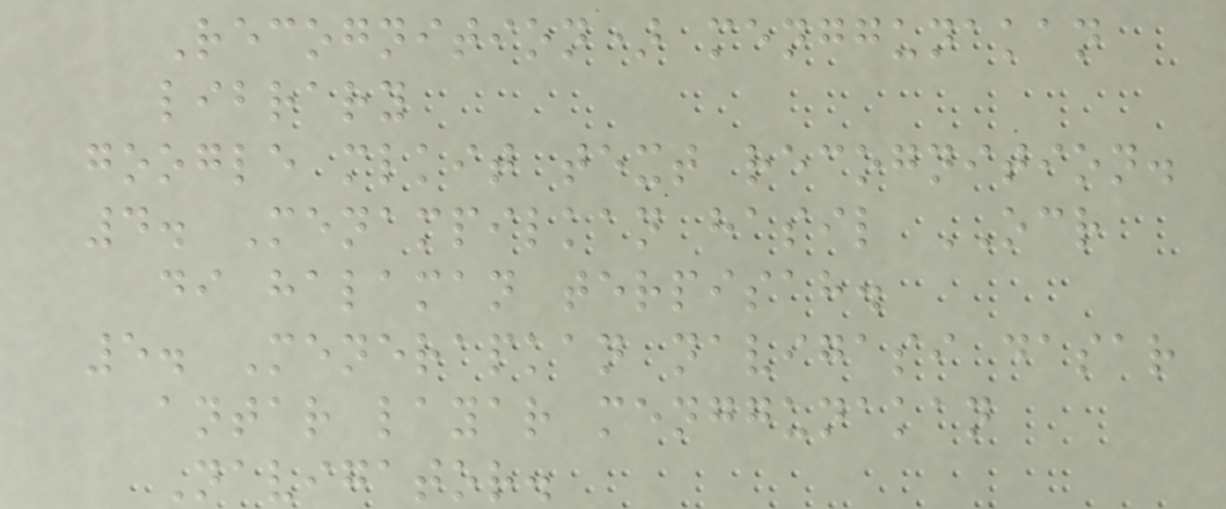Recognition) menggunakan
library
google mlkit text recognition.
4. Menampilkan hasil OCR
di halaman terpisah.
5. Menerapkan navigasi dasar
antar layar menggunakan
Navigator.
